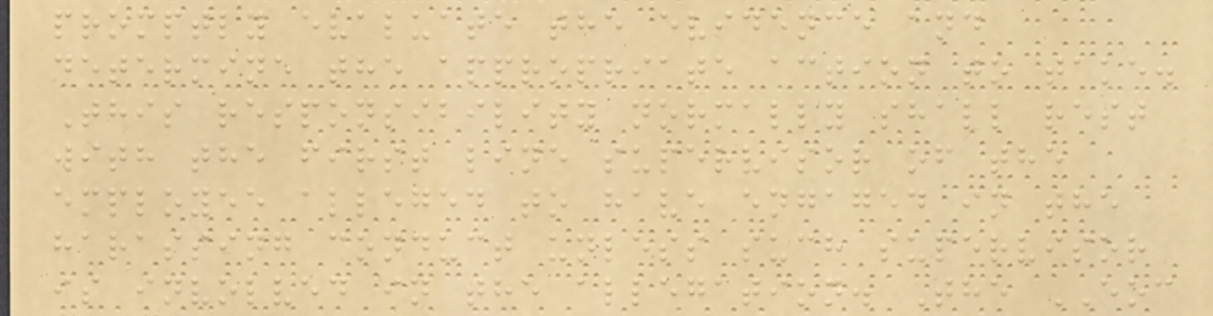promptly evaluate the evidence and
determine the appropriate action to take.
This responsibility normally shall rest
with the first line supervisor of the
employee alleged to have engaged in the
harassing conduct unless such supervisor
is involved in the allegation. The EOC
